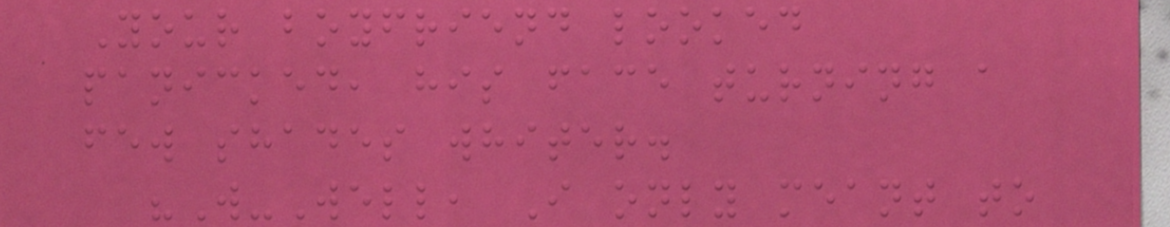Your boyfriend looked
panicked, his face turning a
few shades whiter.
"W-Well, I only meant to
